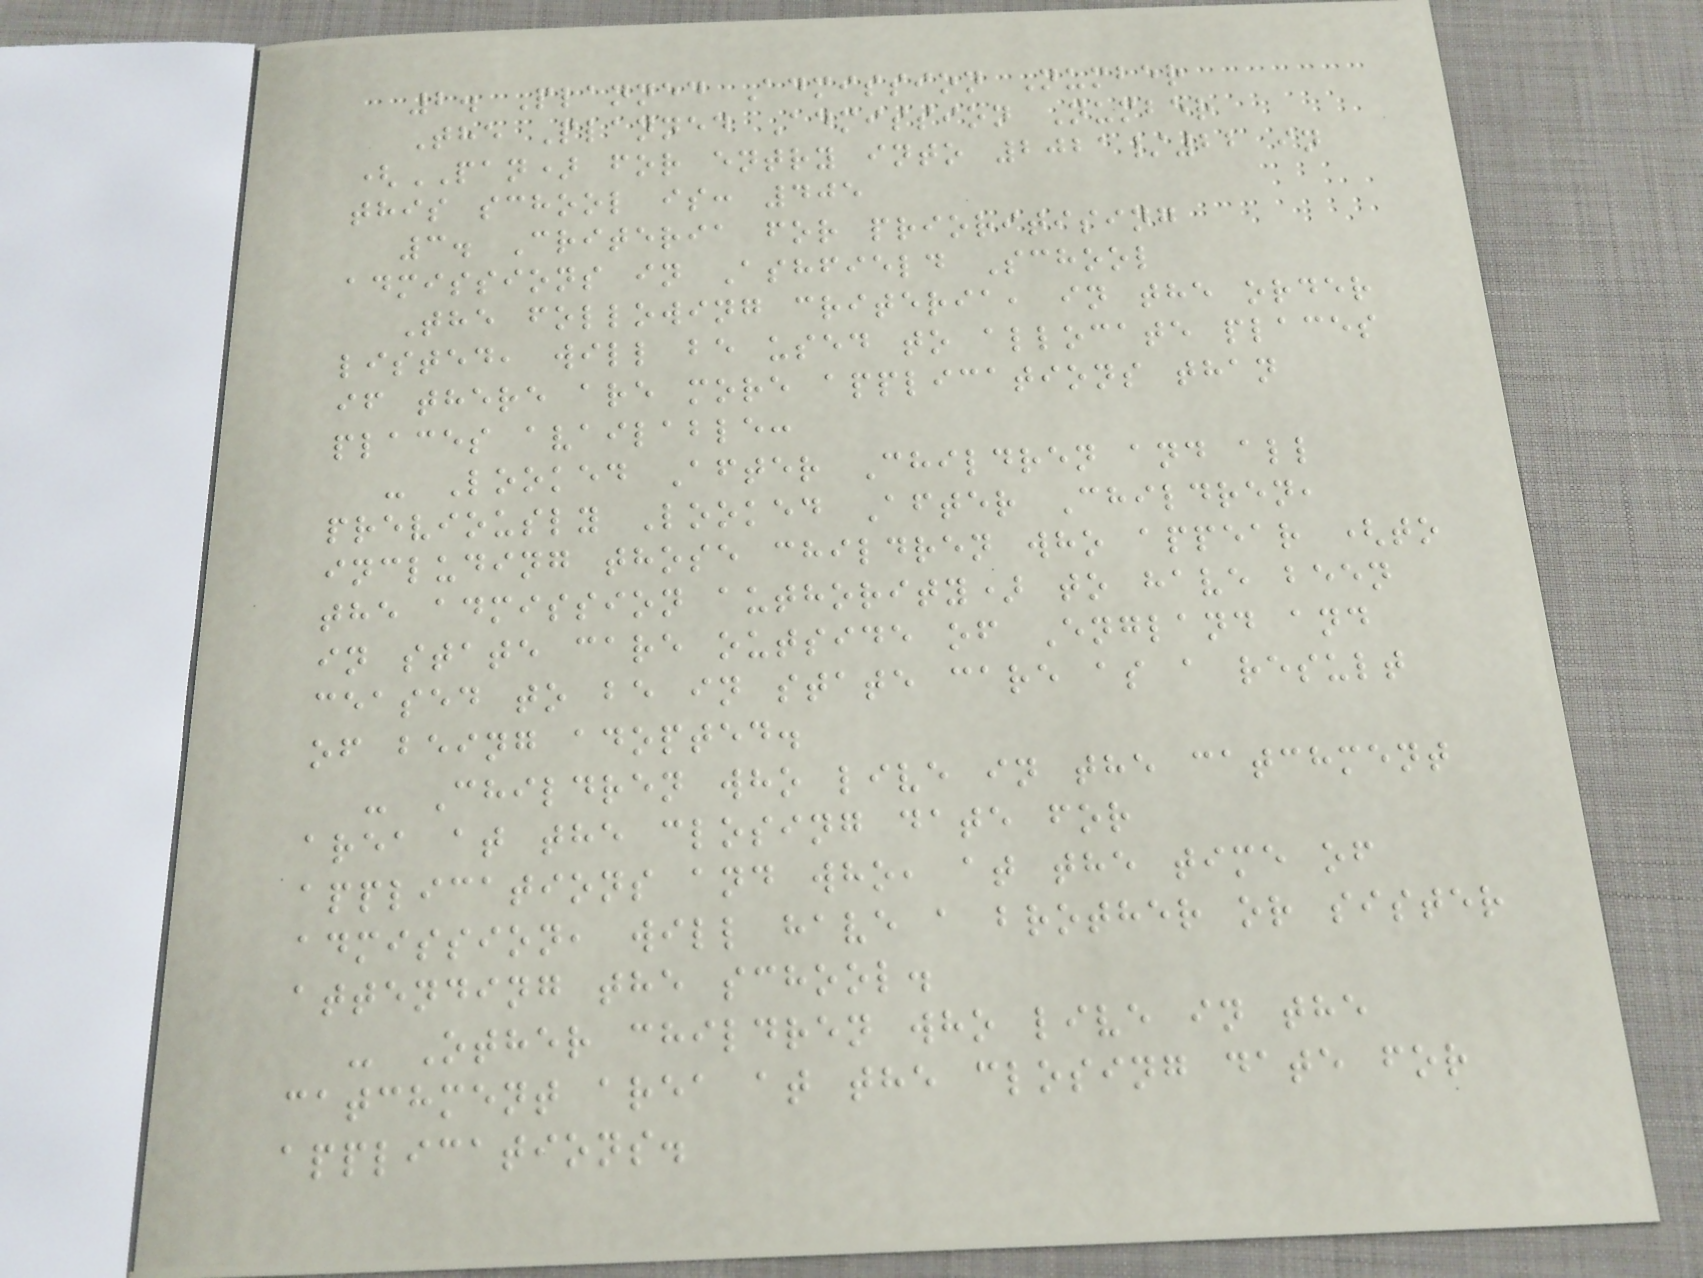2. Planned Admission Number
The Planned Admission Number
(PAN) for entry into 2021/22 in
this school is: 405
3. Criteria for prioritising
admissions in Ashfield School
The following criteria, in the order
listed, will be used to allocate places
if there are more applications than
places available:
- Looked After Children and all
previously Looked After Children,
including those children who appear (to
the admission authority) to have been
in state care outside of England and
ceased to be in state care as a result
of being adopted.
- Children who live in the catchment
area at the closing date for
applications and who, at the time of
admission, will have a brother or sister
attending the school.
- Other children who live in the
catchment area at the closing date for
applications.
